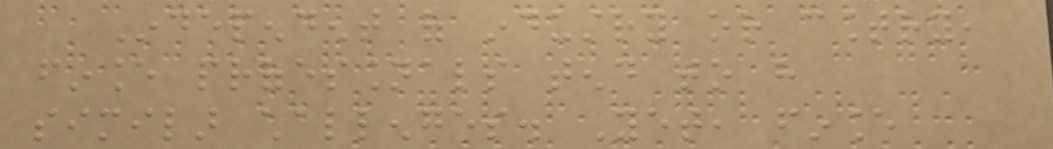Independent of industry or country,
finance professionals tend to have
similar challenges. Yet, finance
